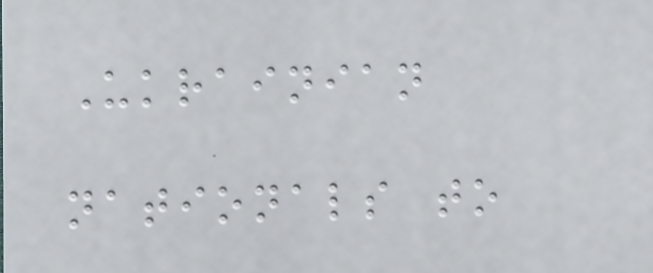Ukrainian
nationals to
